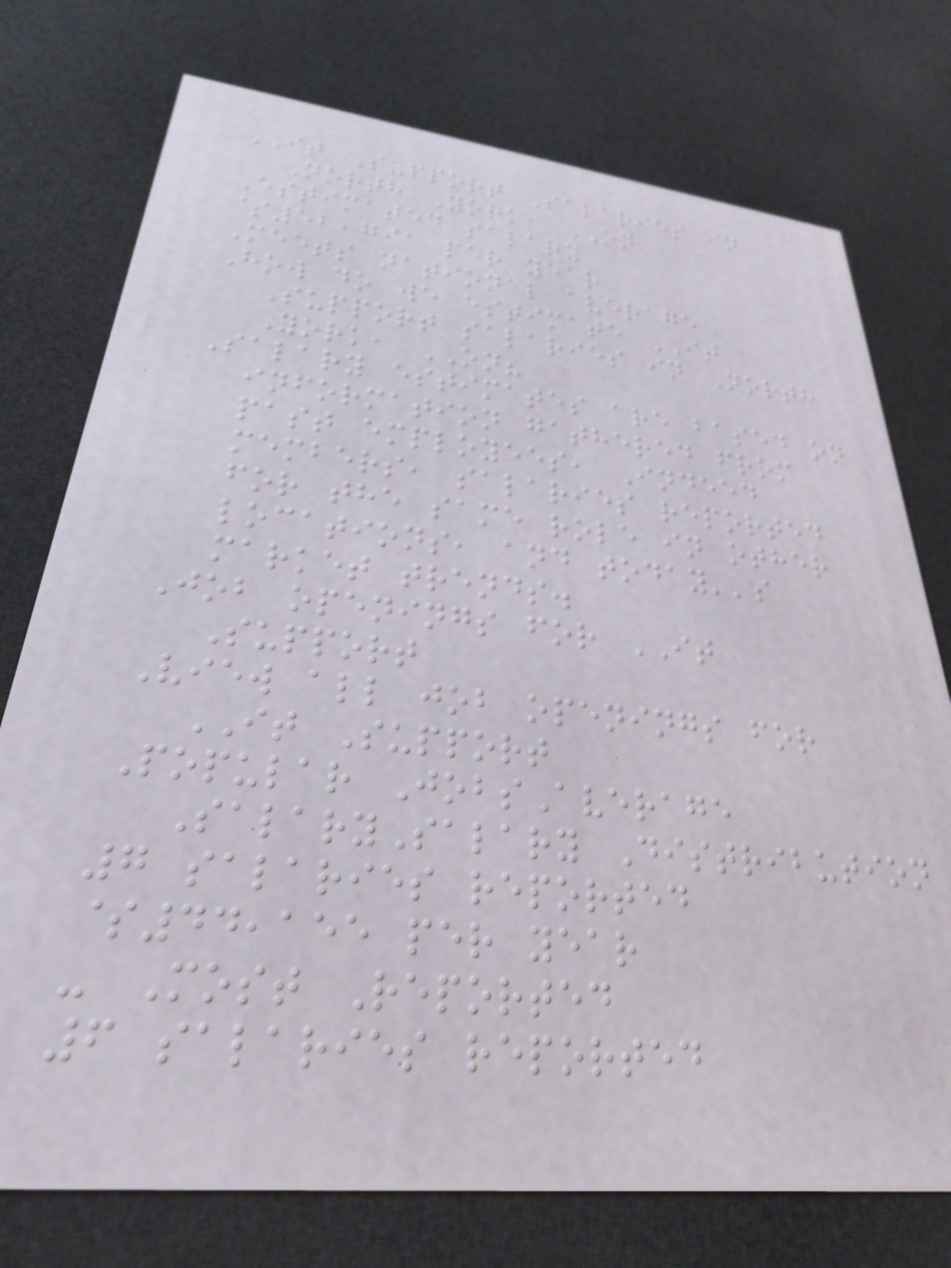IT Support Salaries in
North York, ON
Estimated salary
$52,791 per year
Meets national average
How do we estimate IT
Support salaries in North
York, ON?
Salary estimates are based on
information gathered from
past employees, Indeed
members, salaries reported
for the same role in other
locations, and today''s
market trends.
Job openings for IT
Support
View all job openings for
IT Support
Popular JobsAverage
SalarySalary Distribution
7 salaries reported
$44,155 per year
- Most Reported
6 salaries reported
